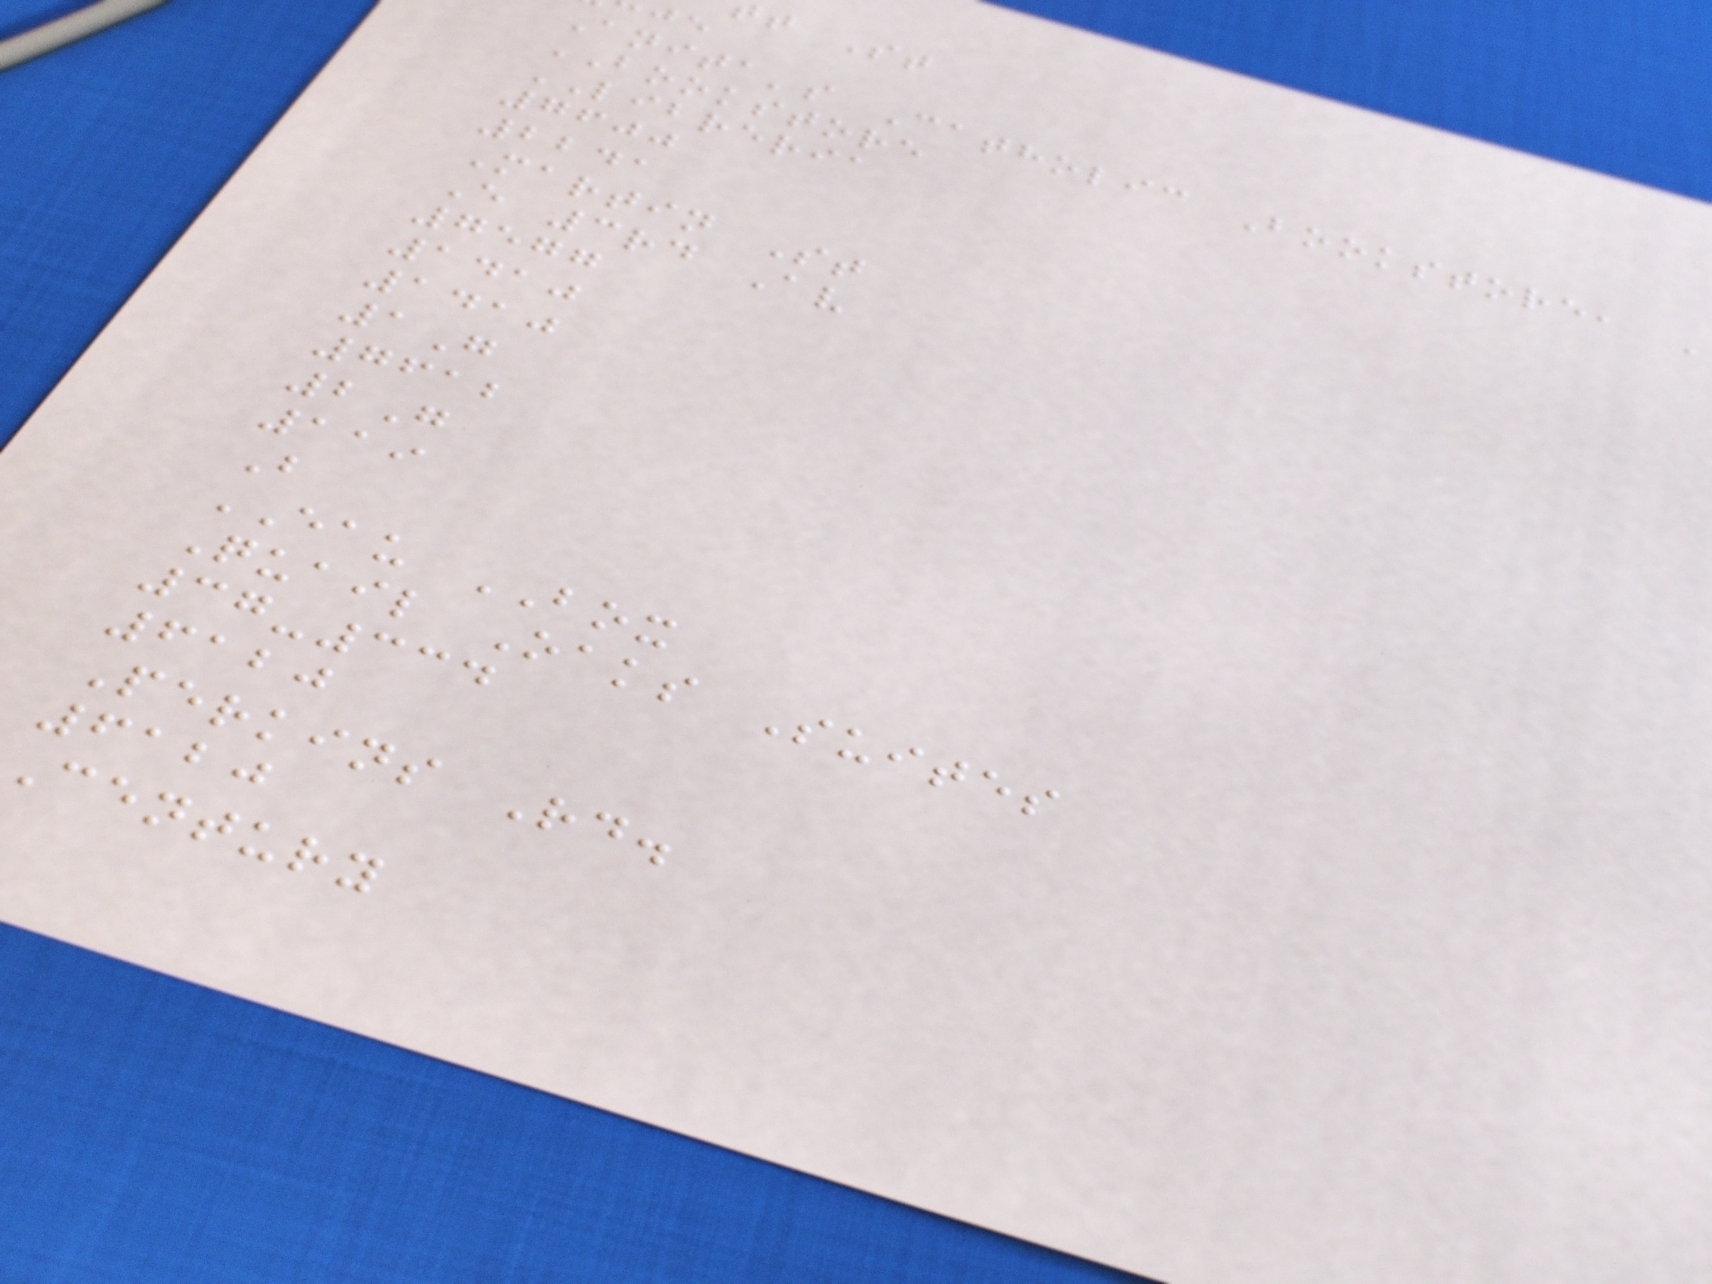t St
Anita's Catholic Bookstore,
BOOKSTORE
LIBRERIA
7600
2241
Martin St
E 3rd Av
7577
1410
1410
1G
7612
2G
119
B
EAU BOX
Quail Oaks Suites
37-334
6120
Perkins Rd.
6120
century
